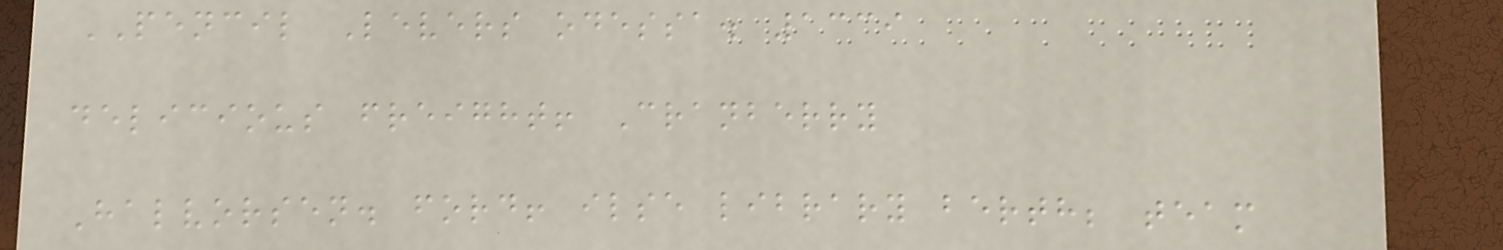PENCIL Levers odessa. 1339
delicious freight! Cranberry
Halvorsen. ford! ilse library berth; team
